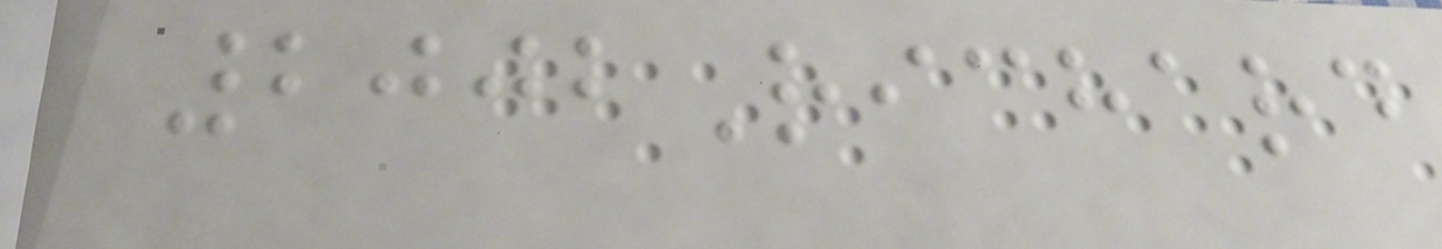2002Richard
